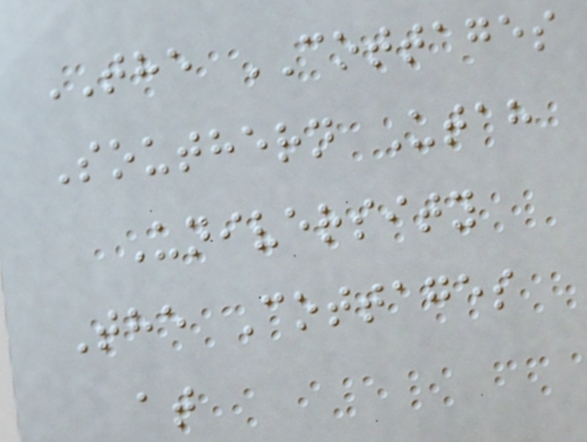THE COTTAGES
Southern Utah
University
The Cottages
at
